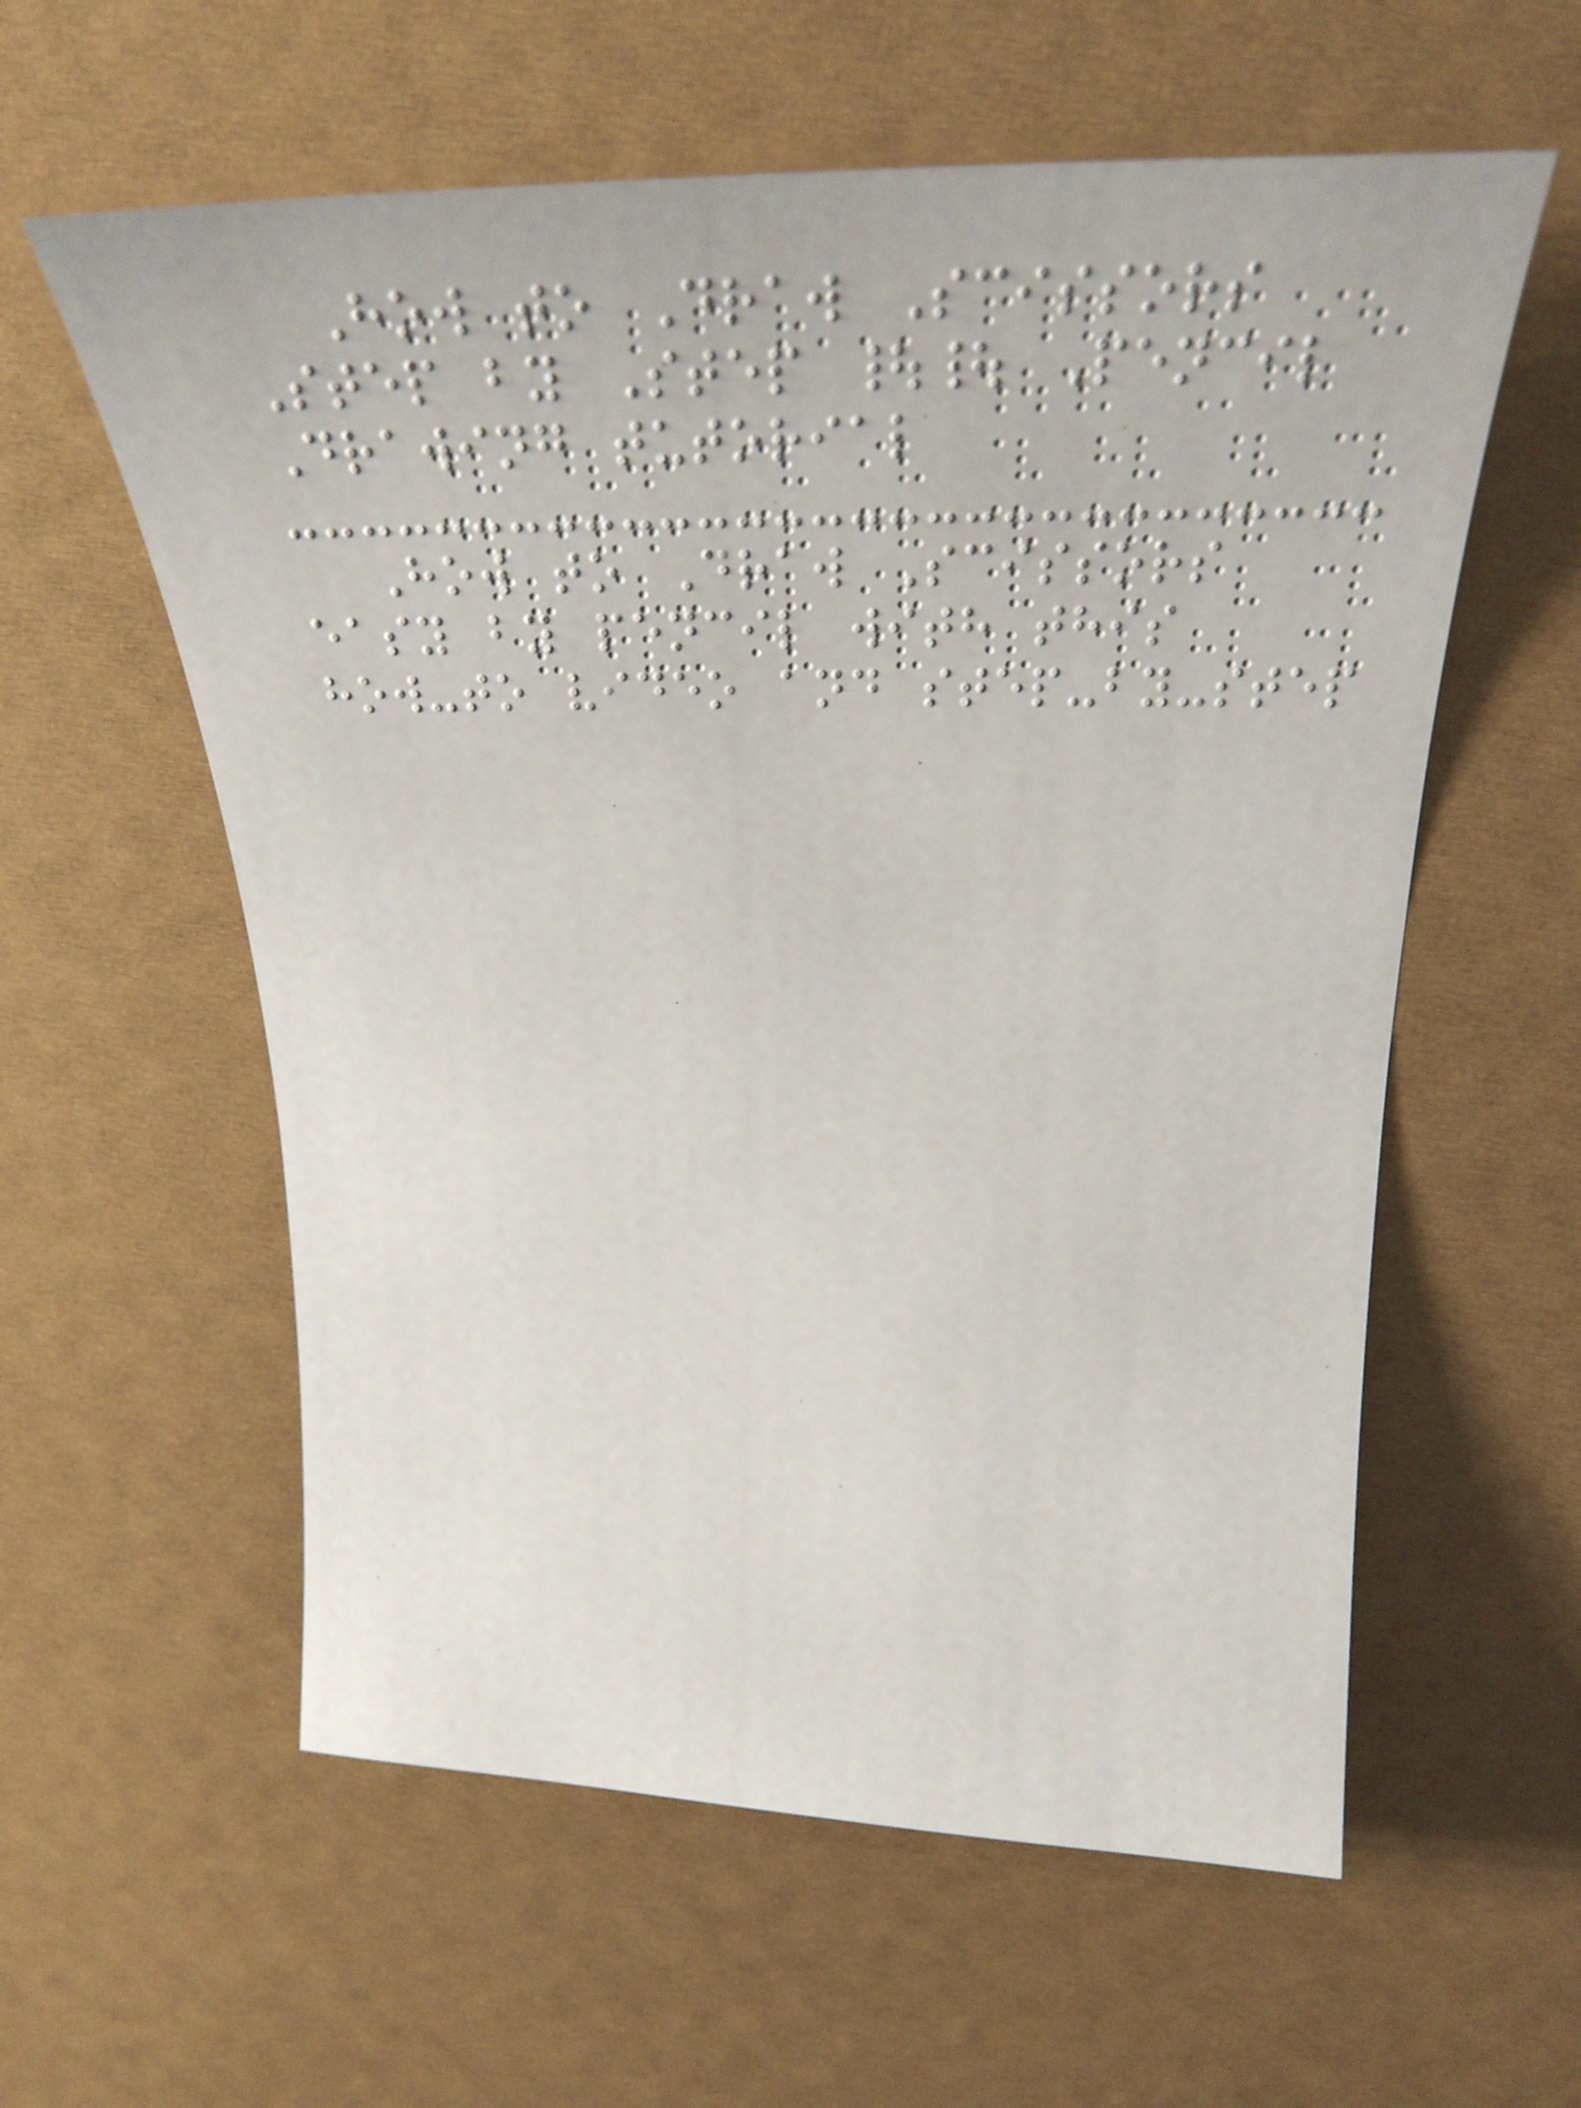How to Draw Scissors
Step by Step || Pencil
Drawing tutorial
How to Draw Scissors
easy by pencil with this
how-to video and step-by-step
